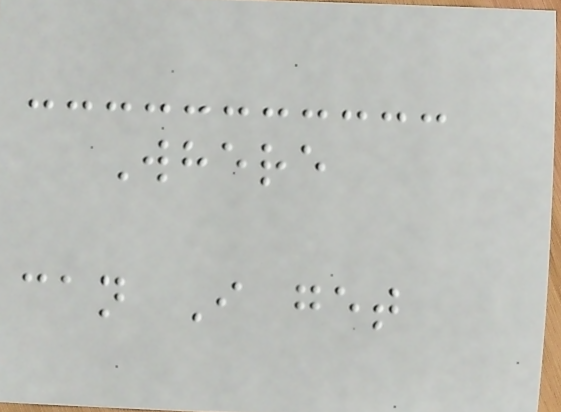Where
can I get
